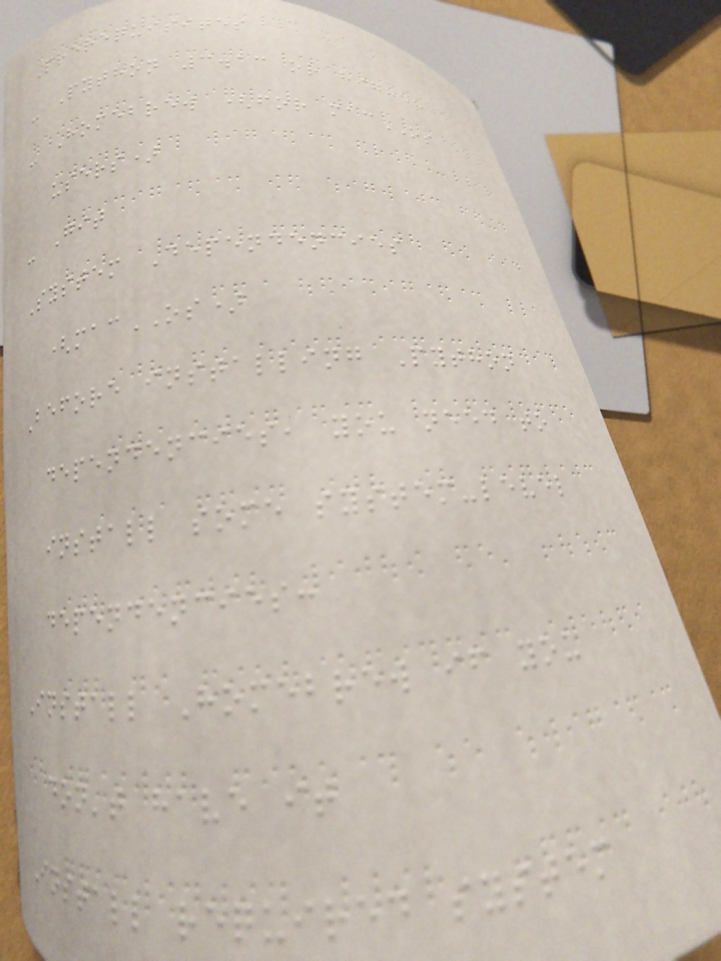Prerequisites
- Python 3.13 or higher
- Homebrew (for macOS
users)
- Git
System Dependencies
(macOS)
Before installing Python
dependencies, you need to
install some system-level
dependencies:
Install Homebrew if you
don't have it
Install required system
